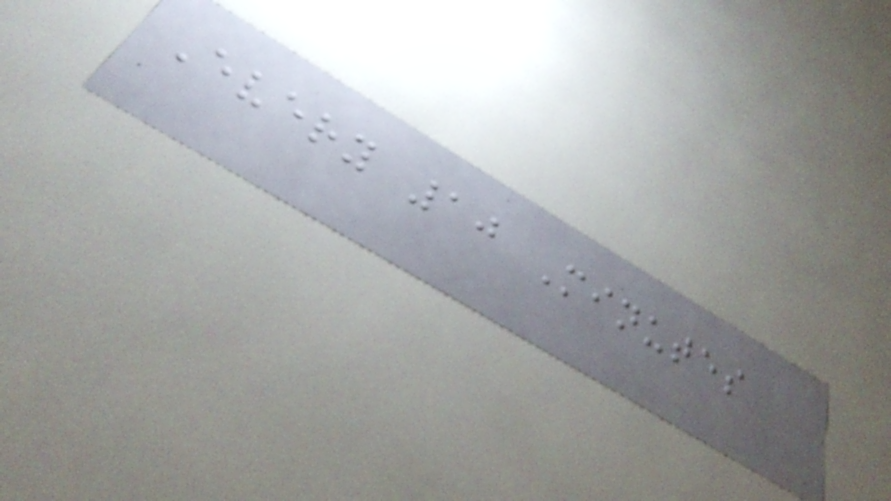Every 10 Minutes
